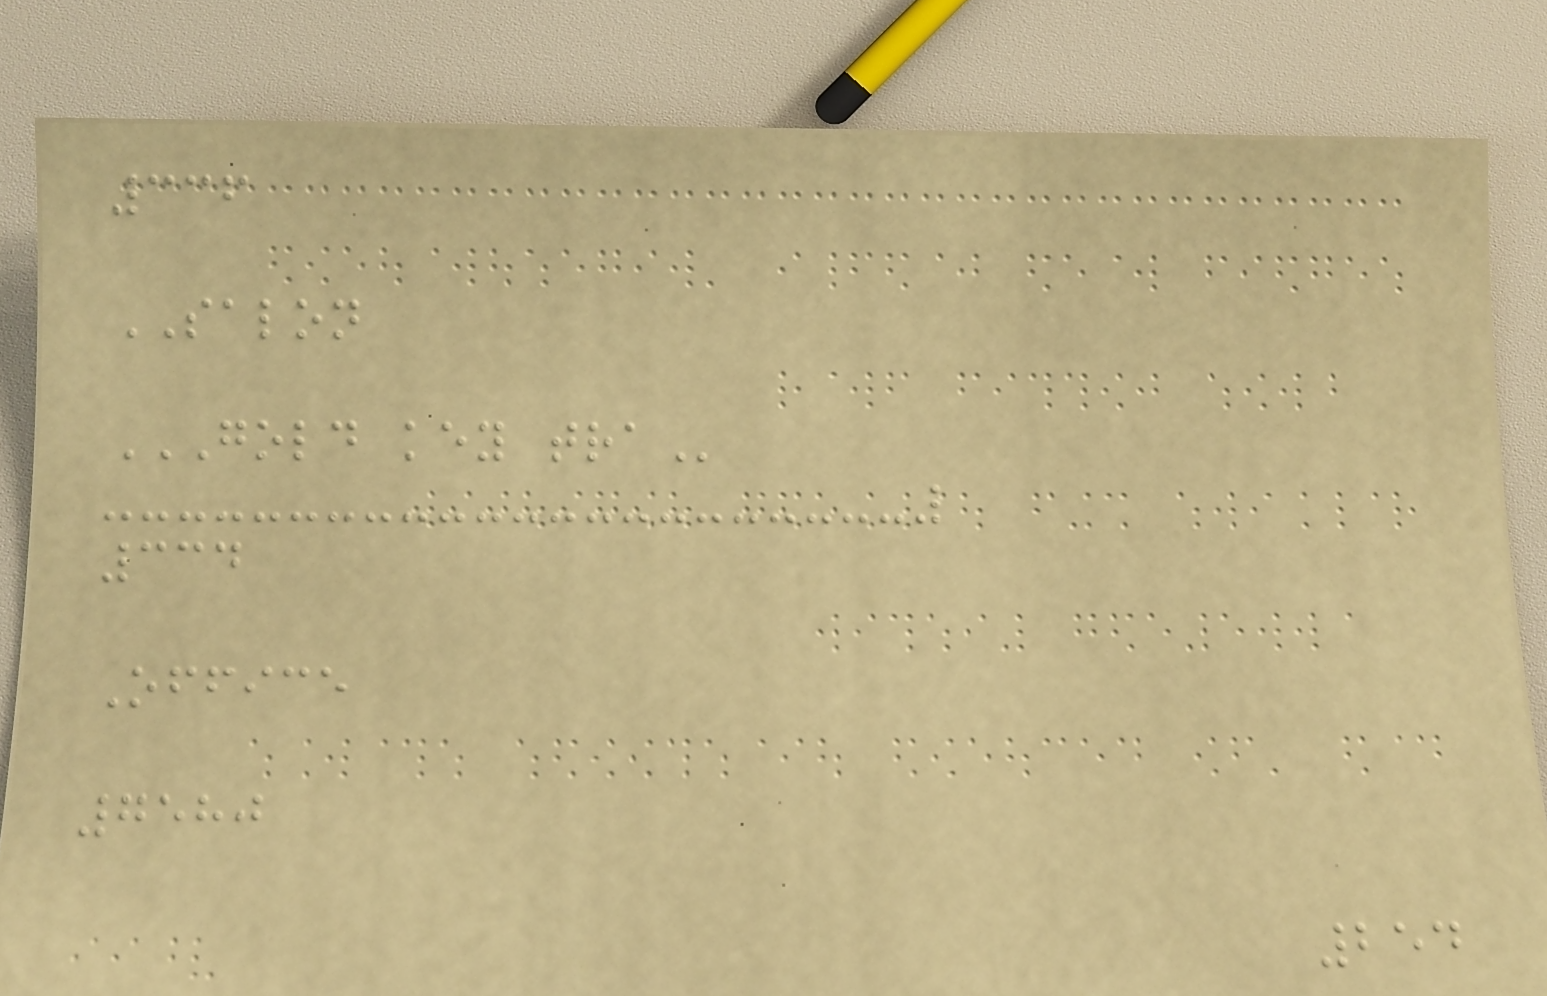336
SALON
GOLD KEY TRA
334
Office
7580
254
